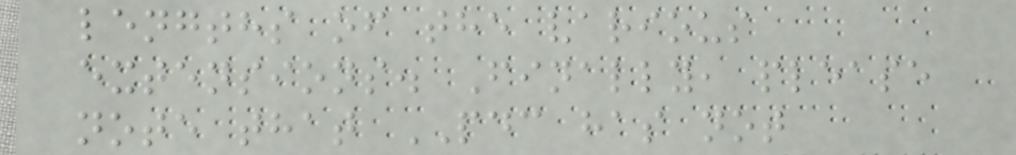lengths of the various
extensions. Finally, please
note that PDC has not
